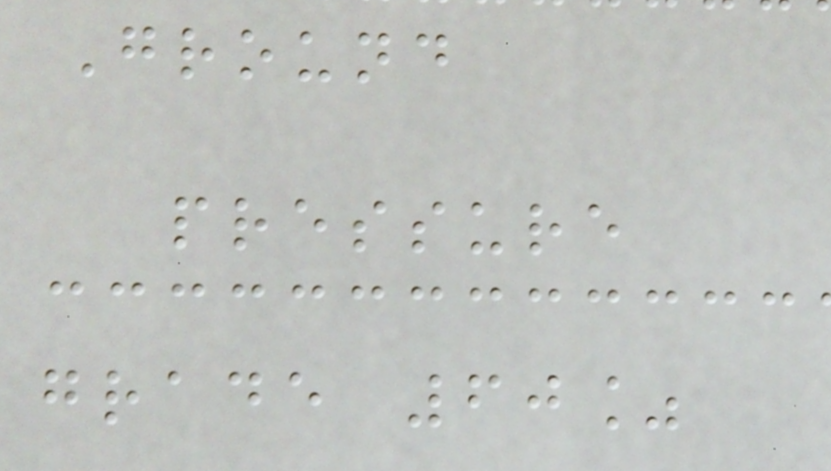Ground
pressure
grade 60%
